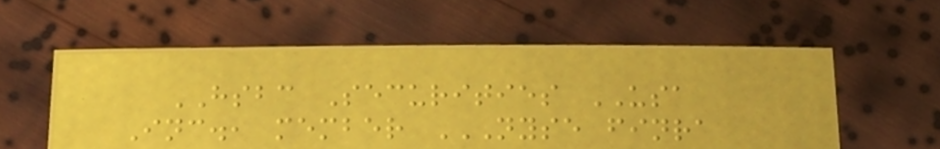HSBC Securities USA
Inc., member NYSE FINRA
